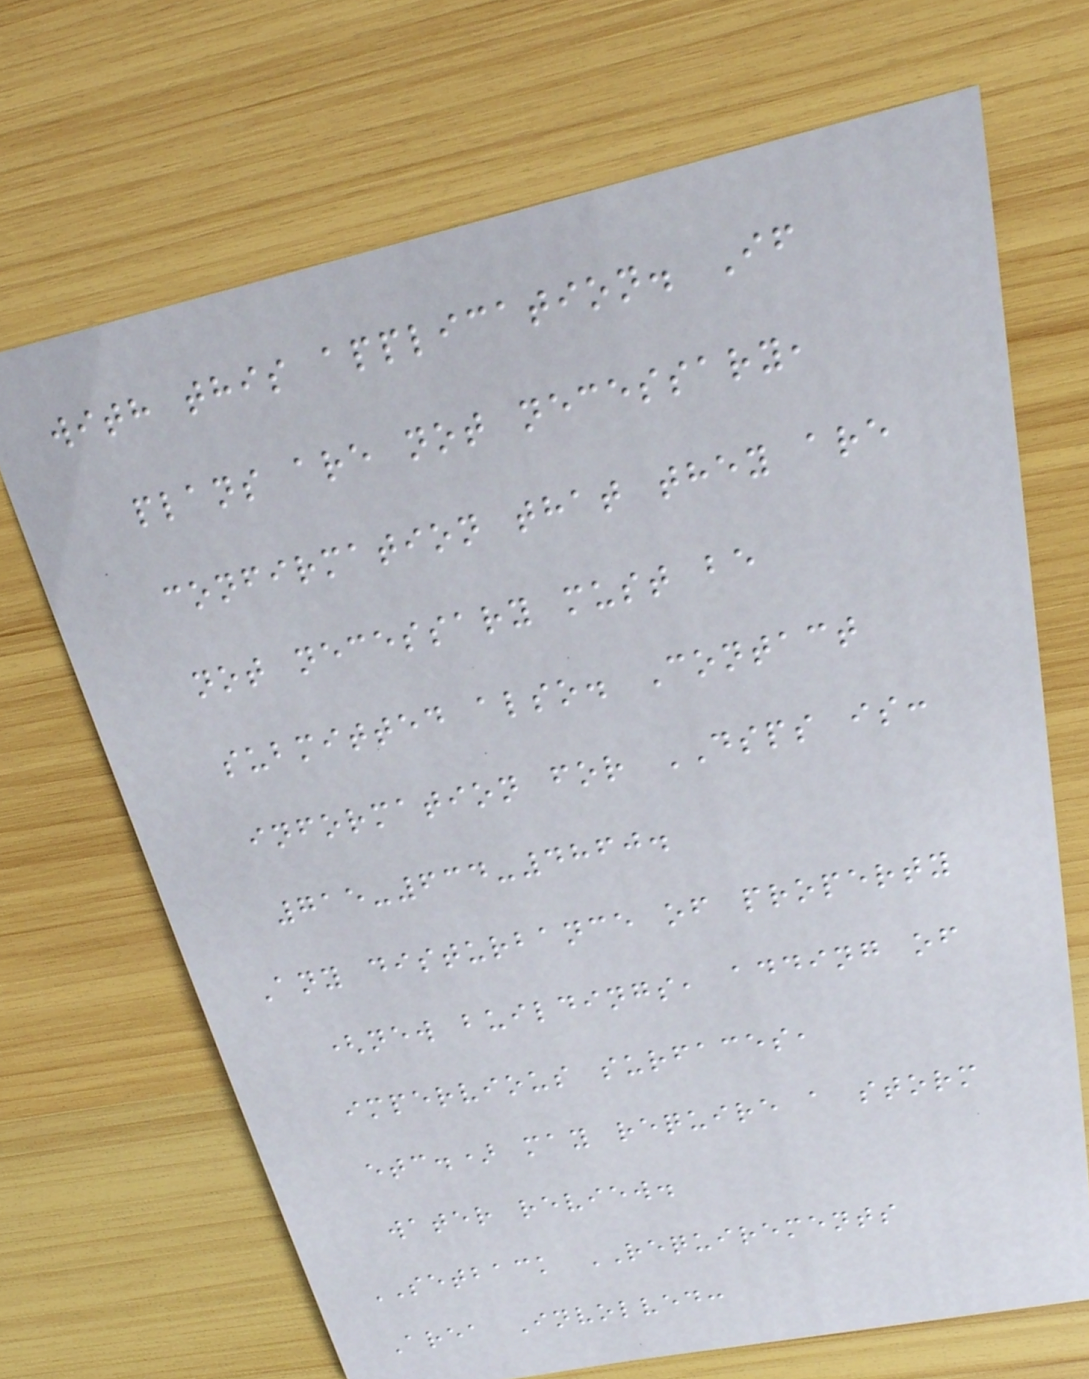with this application. If
plans are not necessary,
confirmation that they are
not necessary must be
submitted also. Contact
information for DSPS is:
715-634-4860.
Any disturbance of property
(new buildings, adding of
impervious surfaces,
etc.) may require a storm
water review.
SETBACK REQUIREMENTS
Area Involved:
